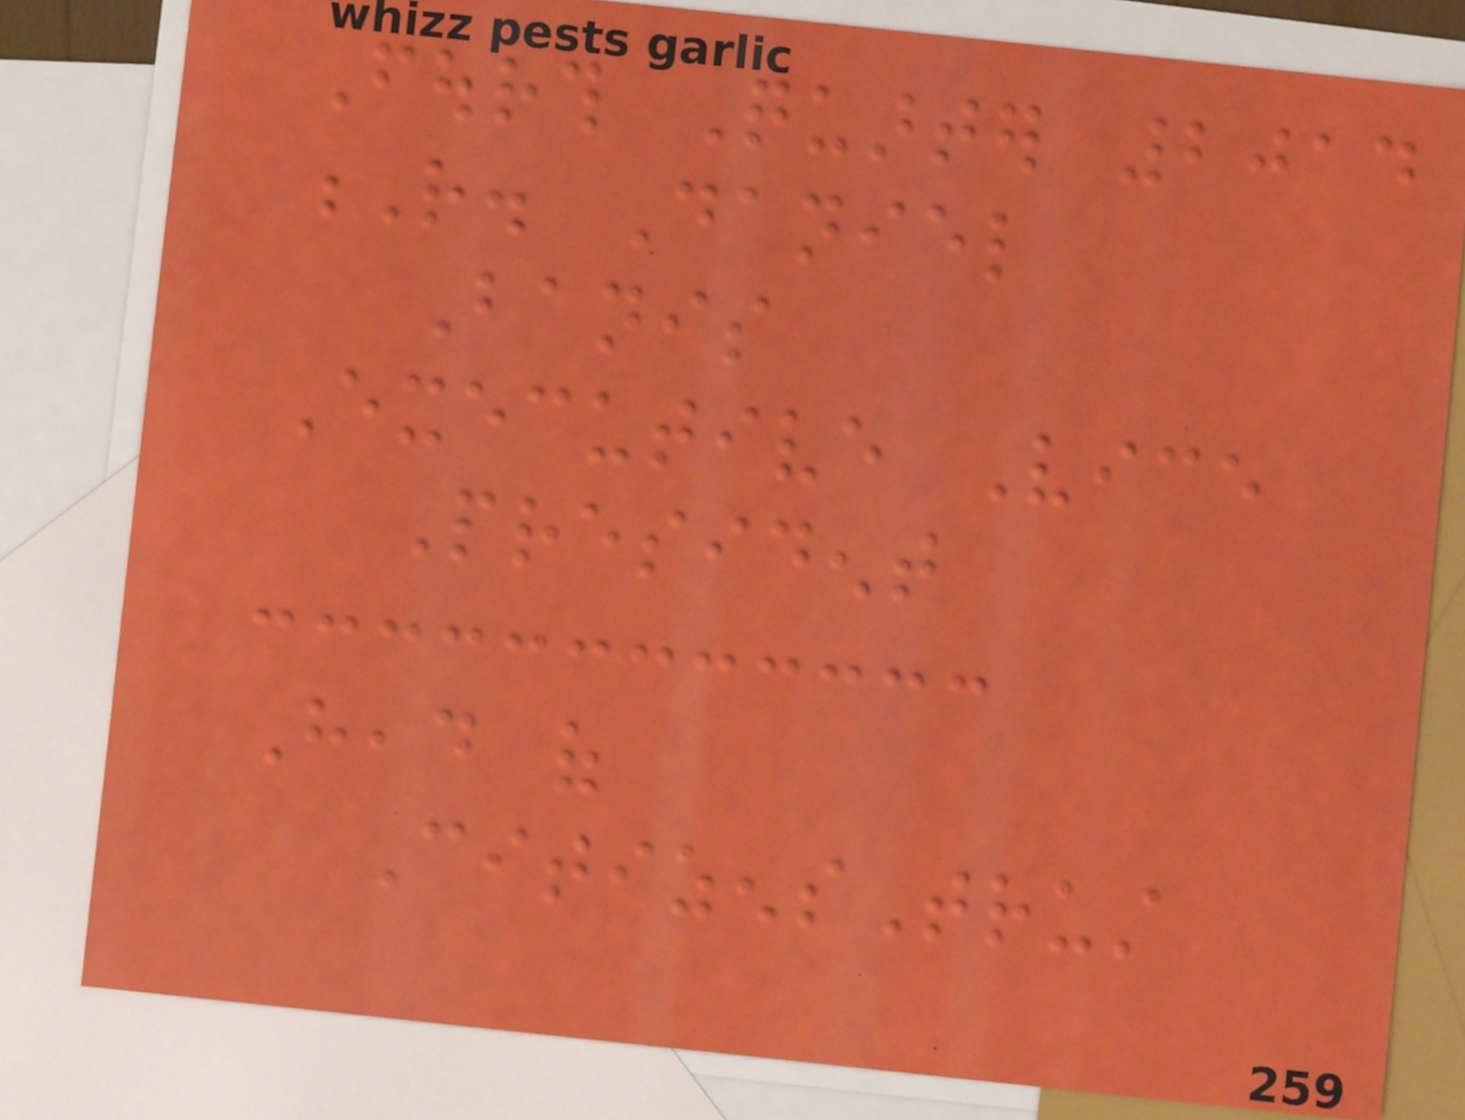Fourth Quarter 2014
R. Daniel
Banis
Executive Vice
President
Head of
CitizensTrust
